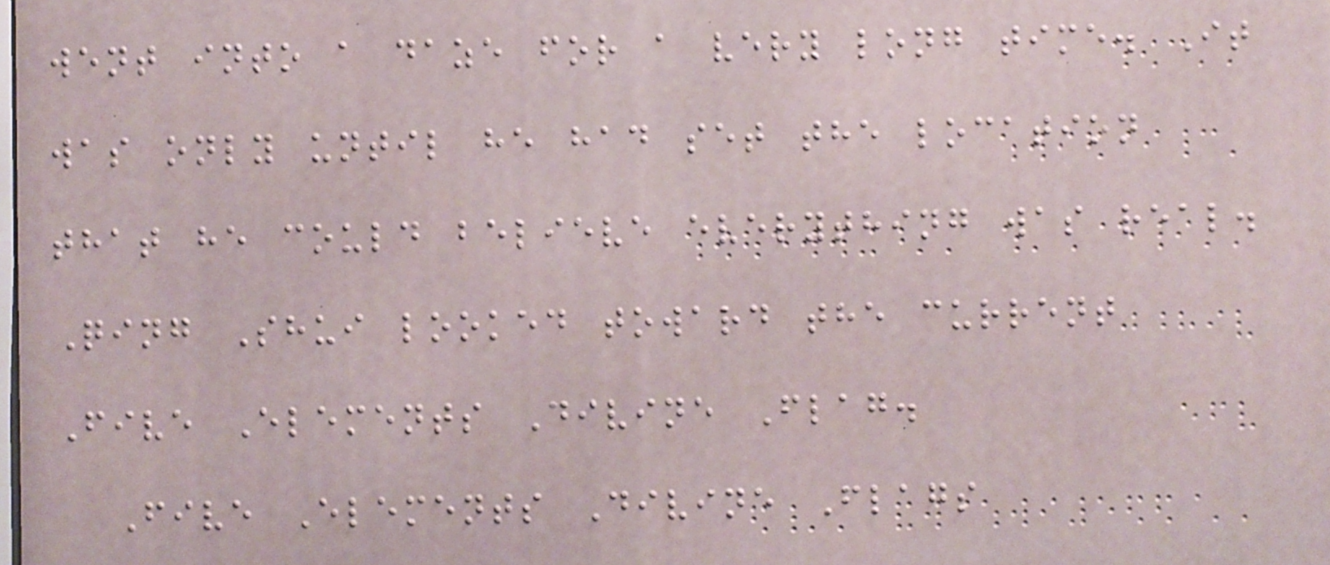went into a daze for a very long time. It
was only until he had set the location
that he could believe everything was real.
Qing Shui looked toward the current
Five Elements Divine Flag.
Five Elements Divine Flags
